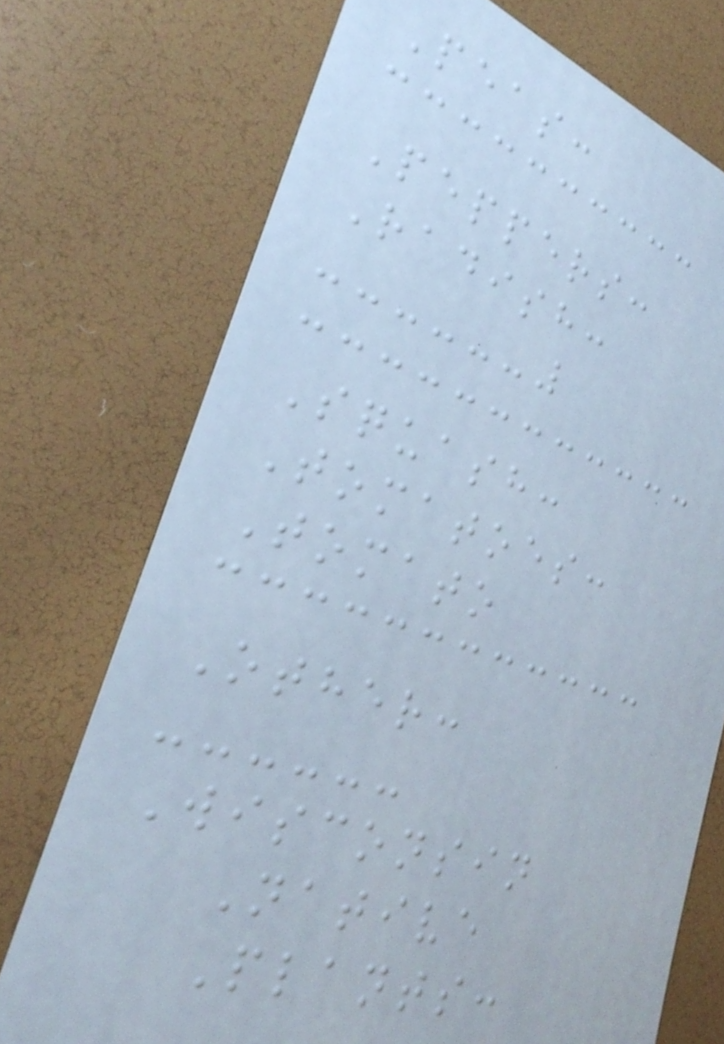Peas:
Peppers:
Radish:
Squash:
Tomatoes:
Tomato
Other:
Wisconsin
Native
Plants:
